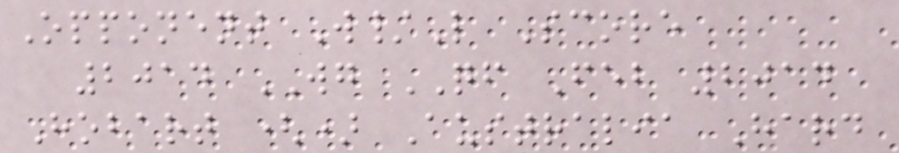Opponent W/L Score
2014 WG QF Feb 2014
Hobart () Australia Hard
